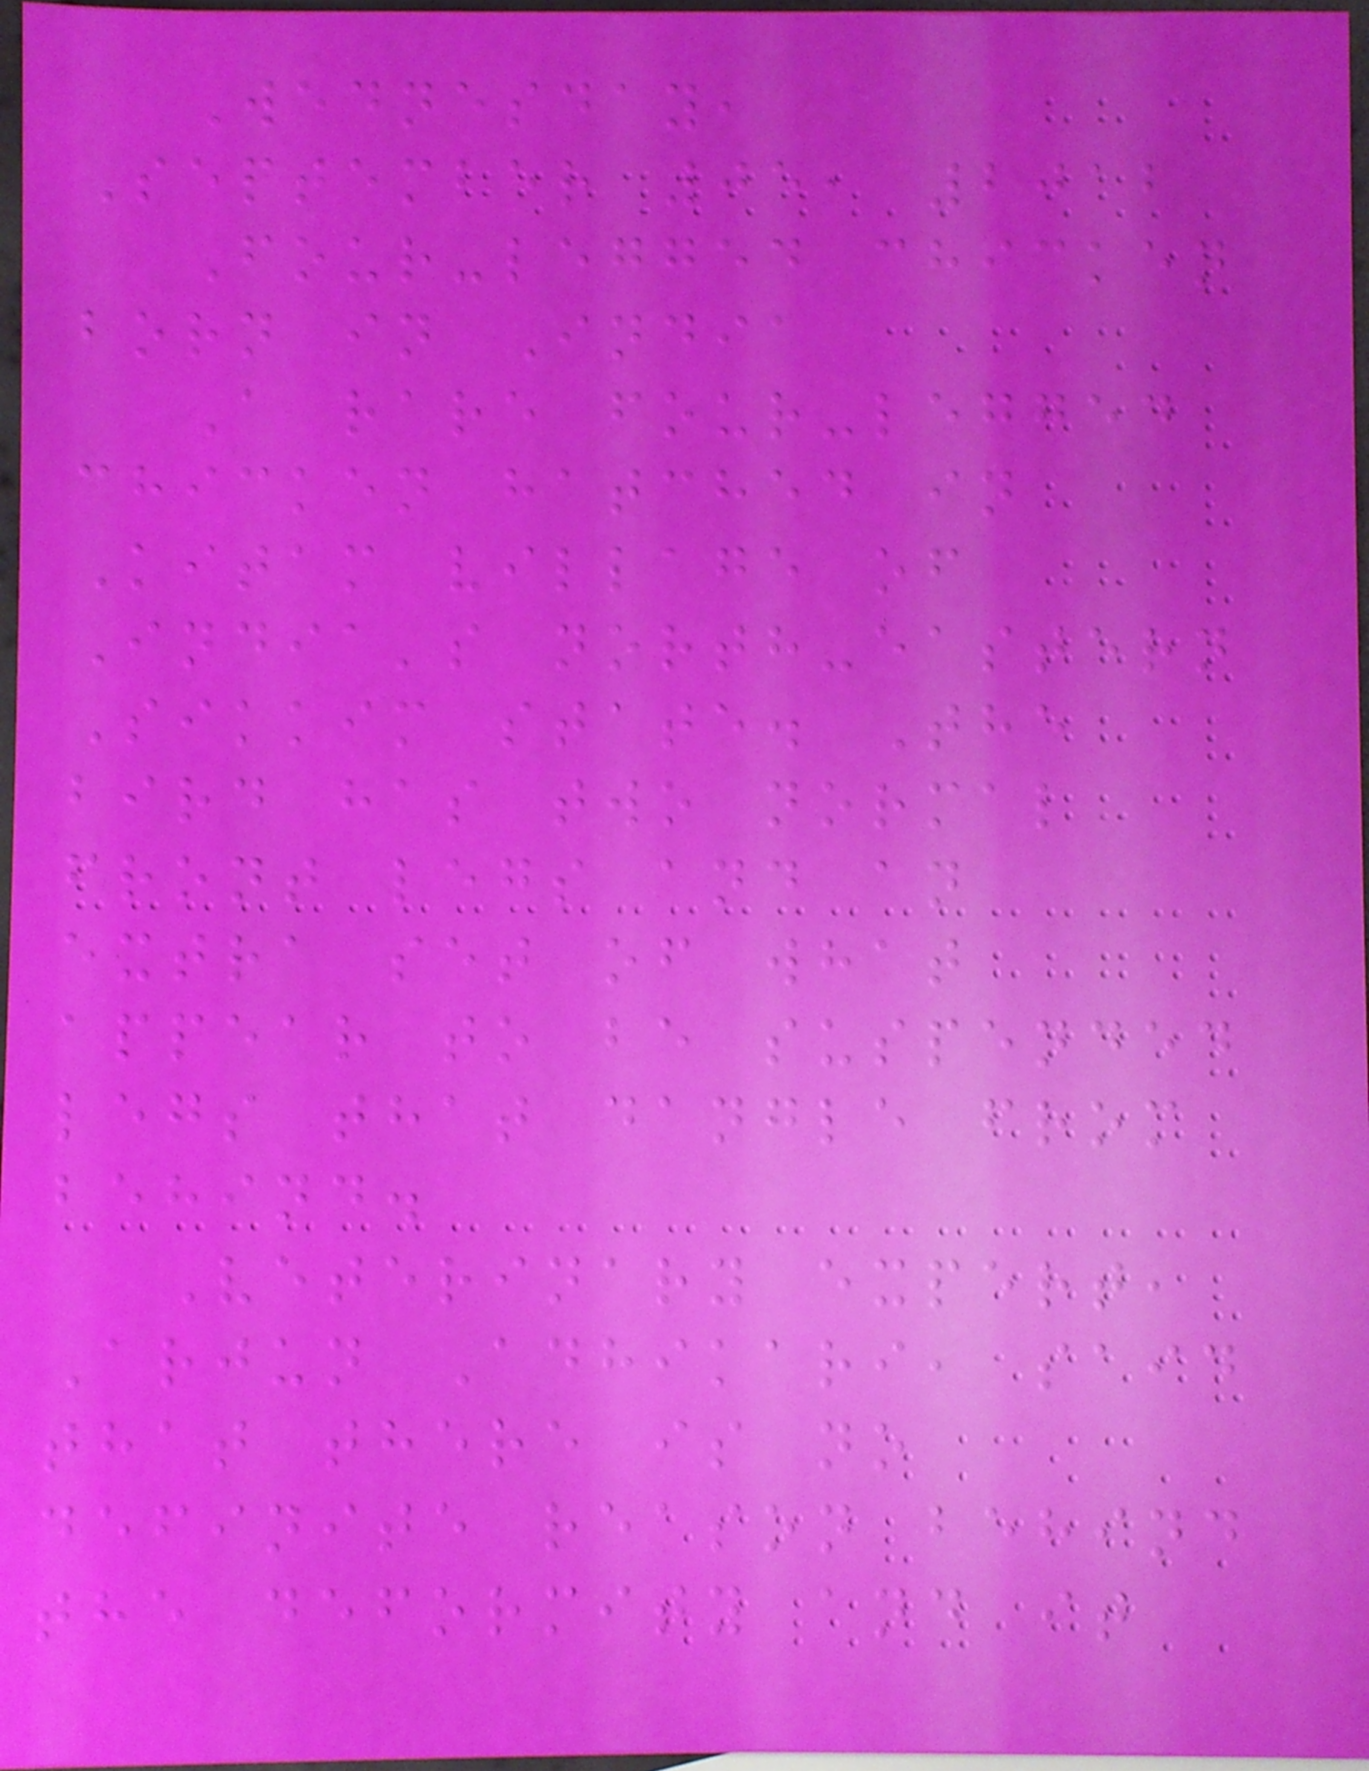Wednesday,
September 05, 2012
Four-legged chicken
born in India
A rare four-legged
chicken hatched in
Kitam village of
India's north-eastern
Sikkim state. The
bird has two normal
front legs and an
extra set of what
appear to be suspended
legs that dangle from
behind.
Veterinary expert,
Arjun Adhikari, said
that there is no
definite reason behind
the deformity and it
